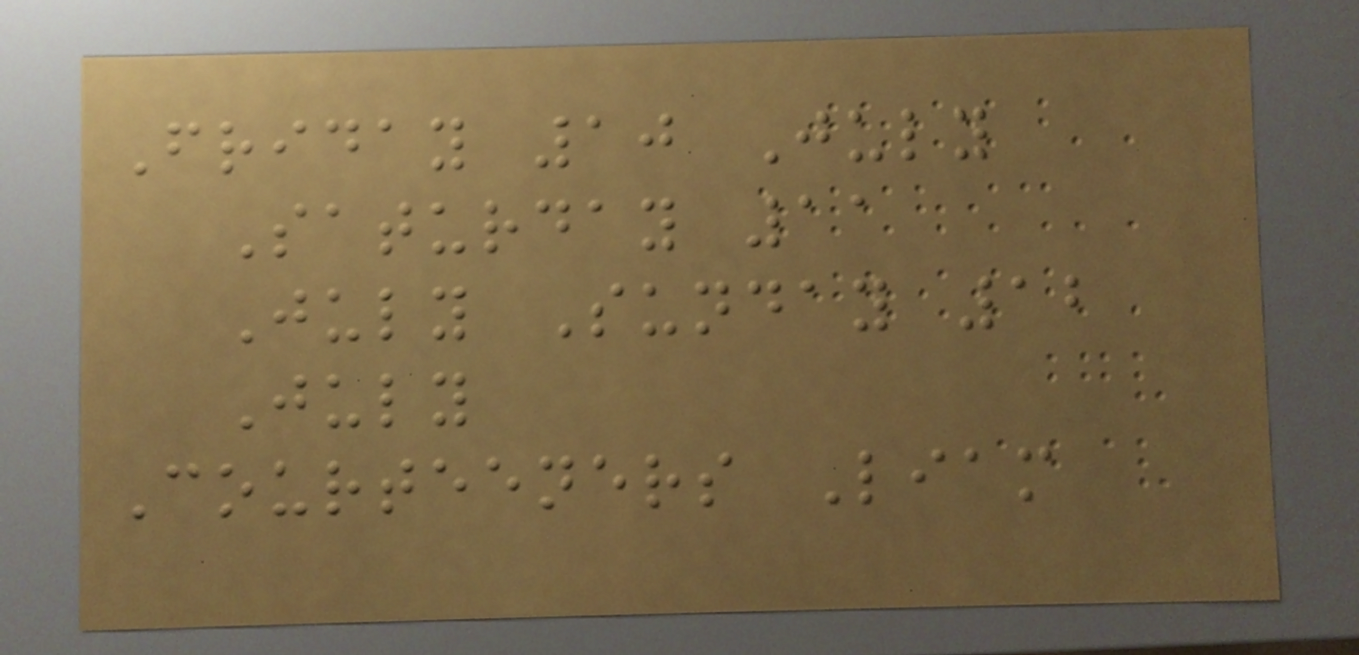Friday 10 July
Saturday 11
July Sunday 12
July
Courteeners Liam
